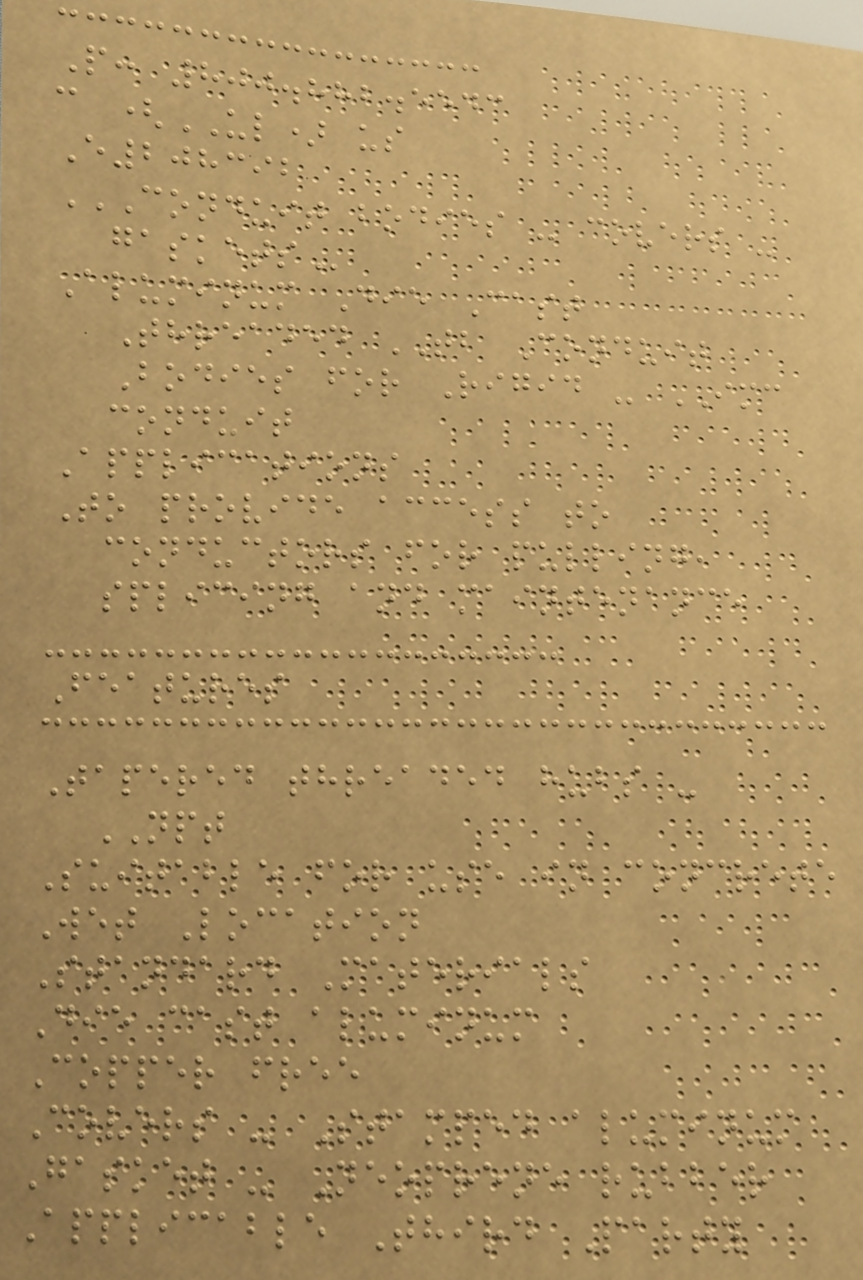P: 800.882.5543
c (UL) us
E208392
CONDUIT BODIES - COVERS -
GASKETS
Aluminum Die Cast
Threaded TB Conduit
Bodies for Rigid - IMC
conduit
Applications
To provide access to
conductors for pulling,
splicing and maintenance
Features
Tapered threaded hubs -
NPT
Suitable for use in concrete
Wet Location
Standard Materials
Die cast aluminum
Copper free
Covers - Stamped aluminum
Gasket - Neoprene rubber
Applicable Third Party
